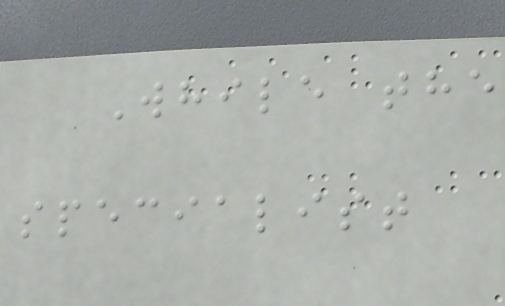While the
specialist
